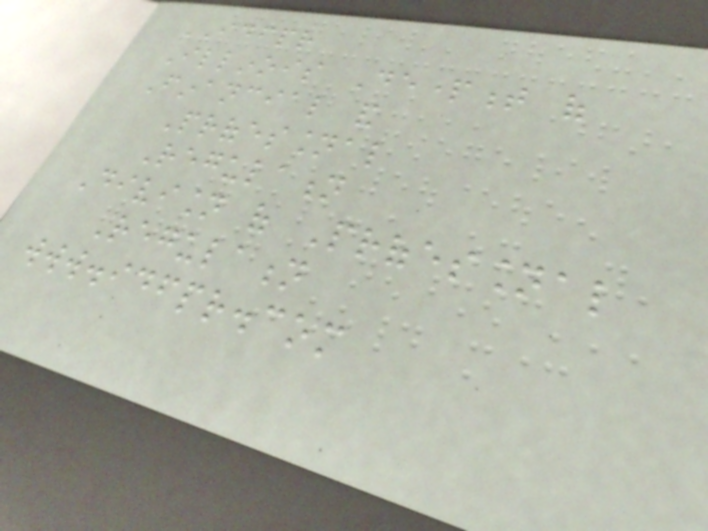IDFPR
Illinois Department of
Financial and
Professional
Regulation
Division of Professional
Regulation
www.idfpr.com
